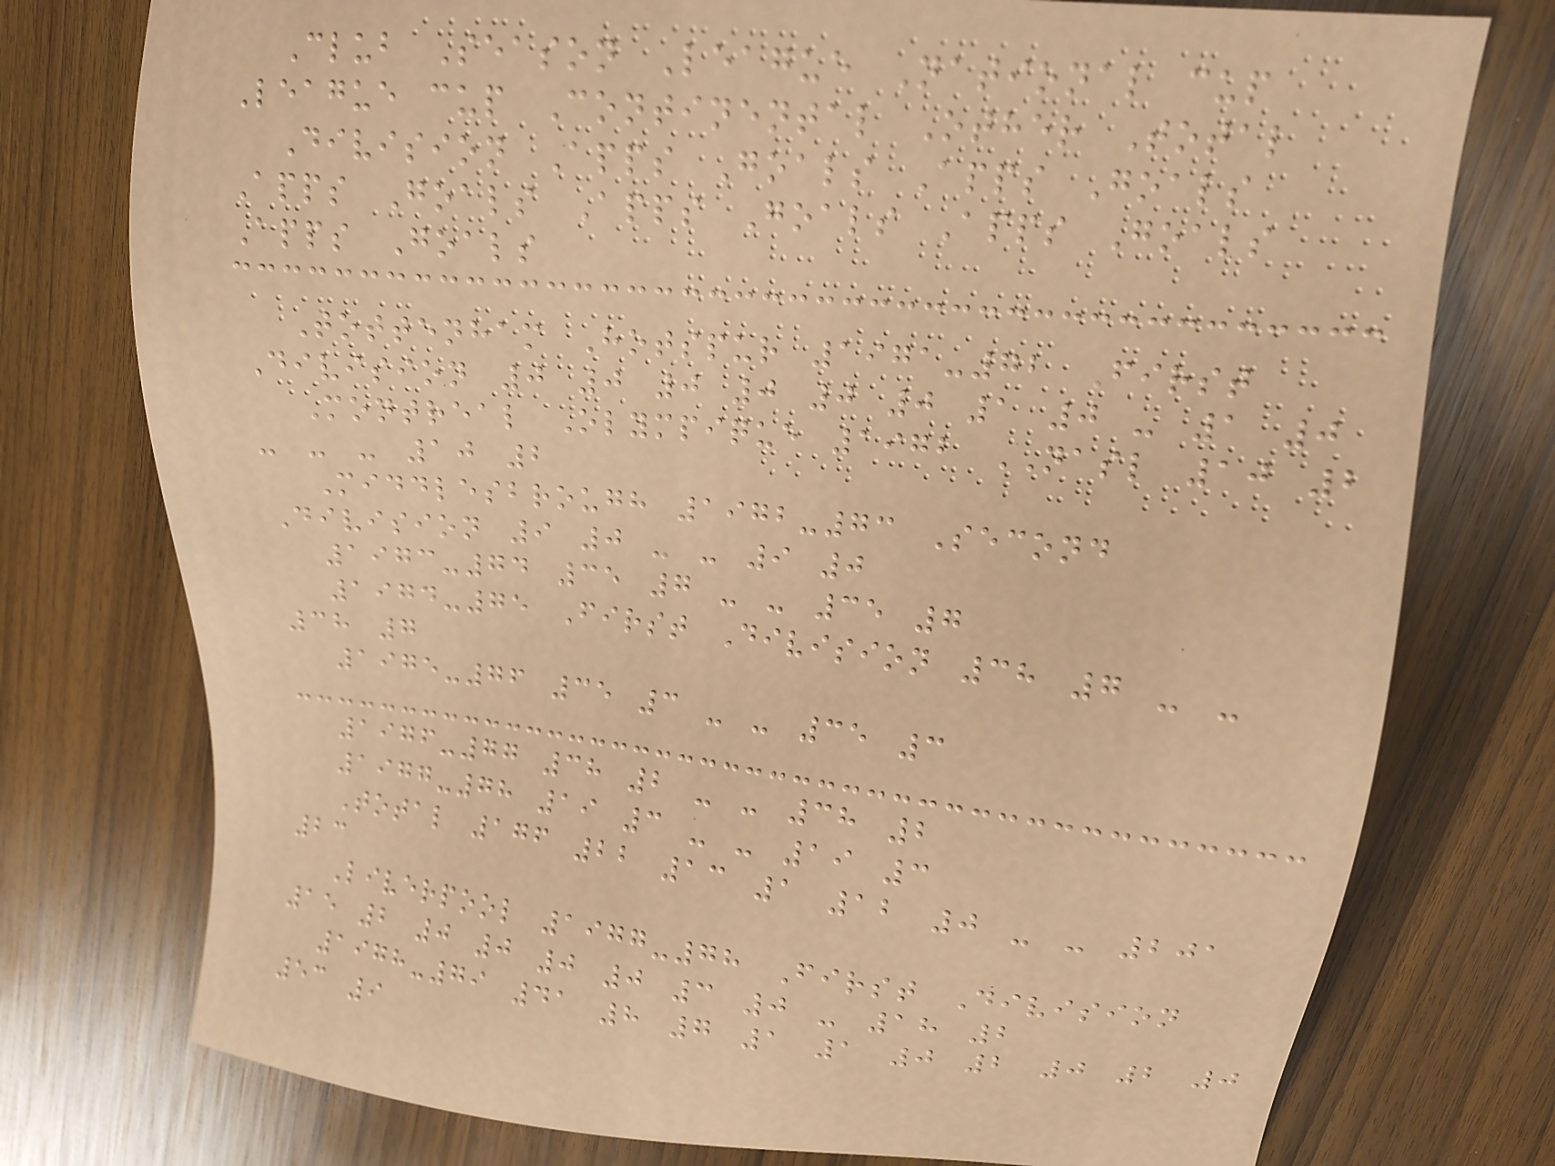Club Season League National cup
League cup Continental Other Total
Division Apps Goals Apps Goals
Apps Goals Apps Goals Apps Goals
Apps Goals
Tottenham Hotspur 1971-72 First
Division 0 0 0 0 0 0 1 0 - 1 0
Montreal Olympique 1972 NASL 10 2
- - - 10 2
Middlesbrough 1972-73 Second
Division 9 0 - - 9 0
1973-74 35 7 - - 35 7
1974-75 First Division 38 7 - -
38 7
1975-76 35 3 - - 35 3
1976-77 38 2 - - 38 2
1977-78 19 3 - - 19 3
Total 176 22 13 1 12 0 - - 201
23
Liverpool 1977-78 First Division
15 2 0 0 0 0 3 0 - 18 2
1978-79 41 8 7 1 1 0 2 0 2 0
53 9
